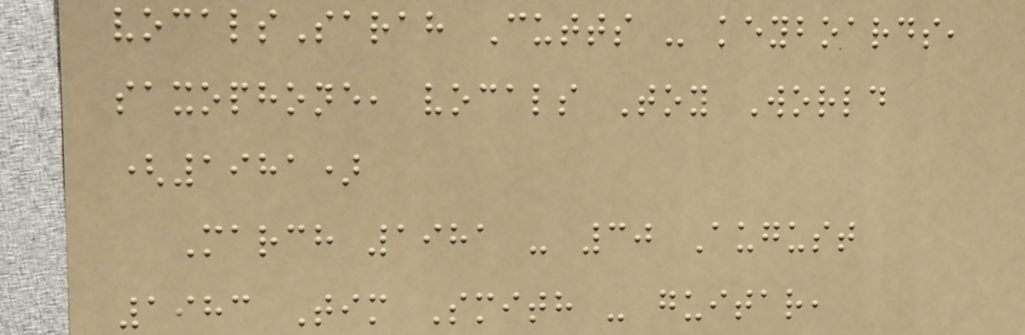vocalsSarah Cutts - keyboards,
saxophone, vocals Toy World
(1981)
March 1981 - 30 August
1983 Tim Smith - guitar,
